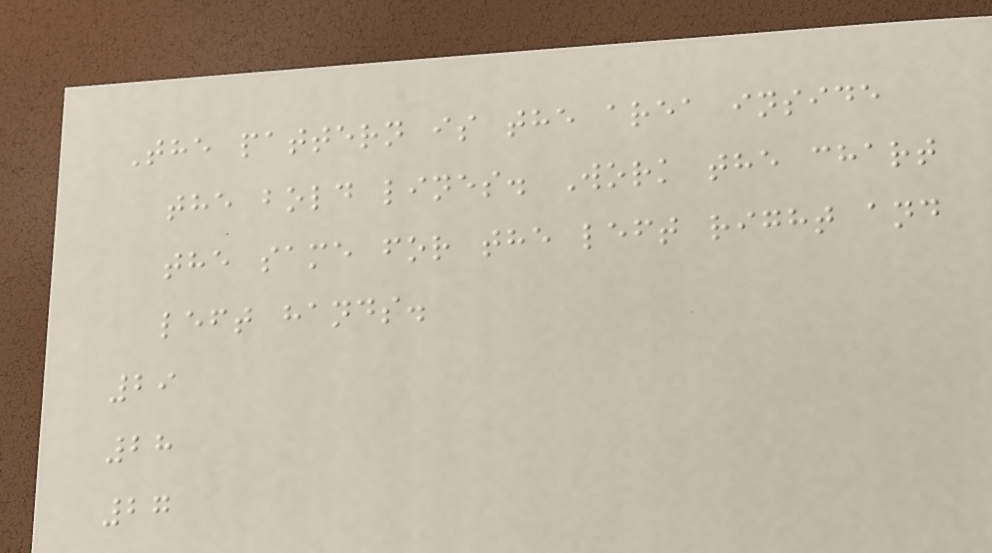The pattern is the area inside
the bold lines. Work the chart
the same for the left right and
left hands.
29
28
27
